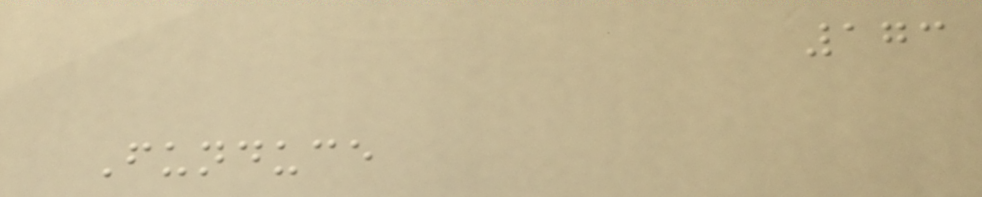173
Funduce
